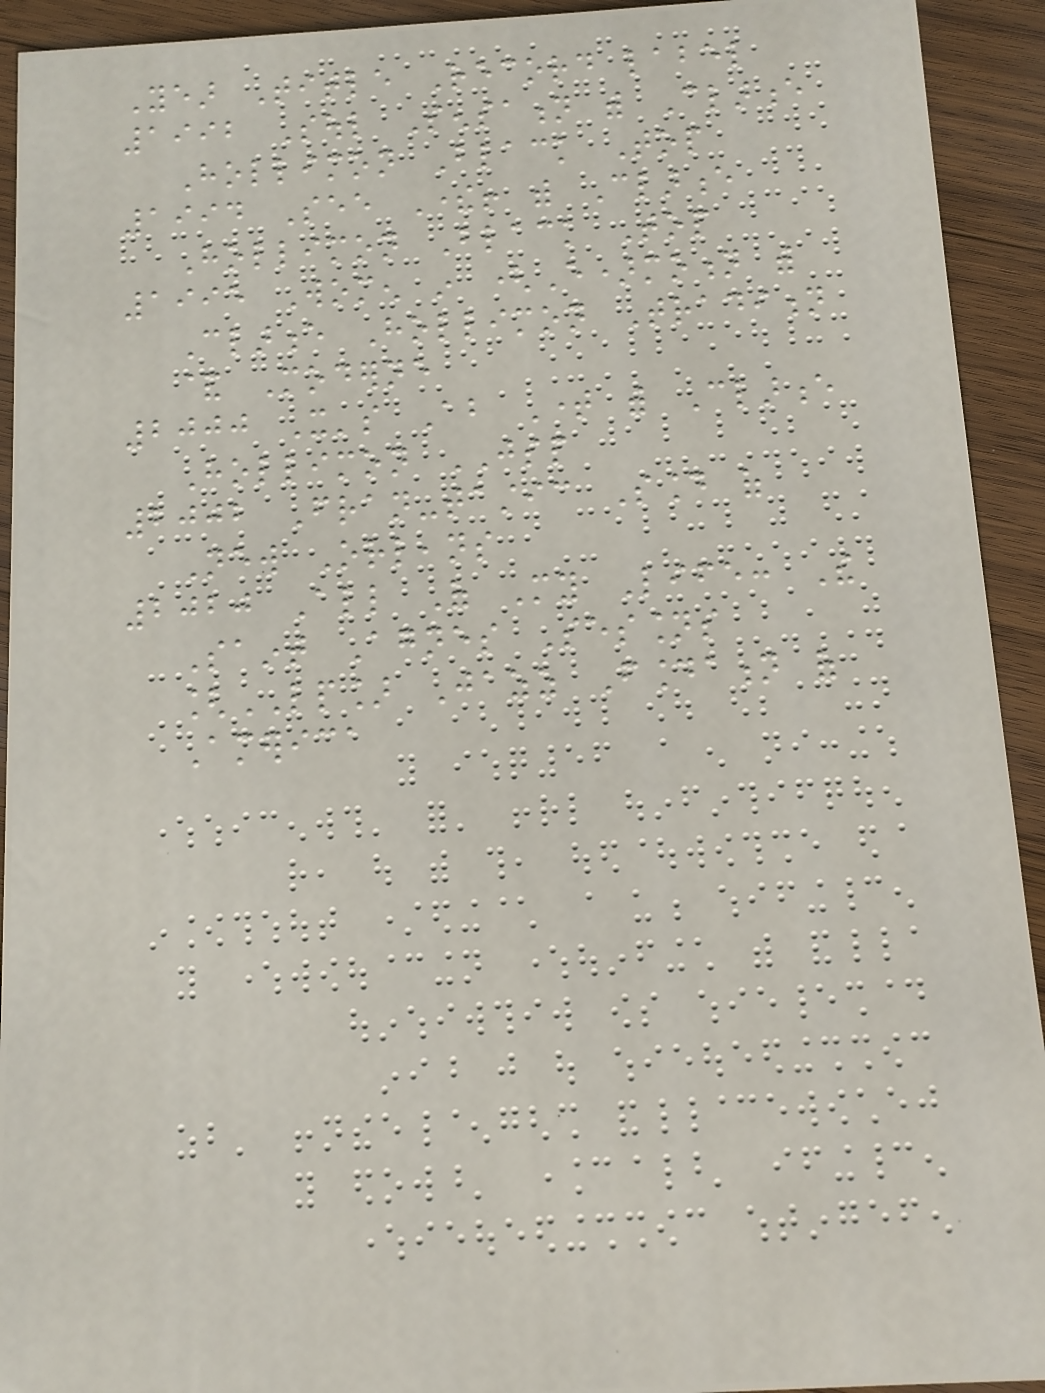Year Title Record label
1992 Soul Sensation with Clarence
Hollimon Black Top
1994 See There! with Clarence
Hollimon Black Top
1995 Women in (E)motion with
Clarence Hollimon Tradition
& Moderne
2000 It's About Time with Clarence
Hollimon JSP
2002 Fran-tastic Sound of
New Orleans
2020 All Of My Life: The
Saint Agnes Sessions
[LP] Jazz Foundation of
America
